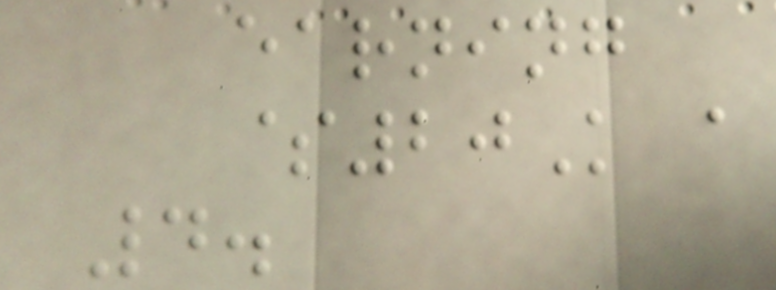earning
$20K a
4.
